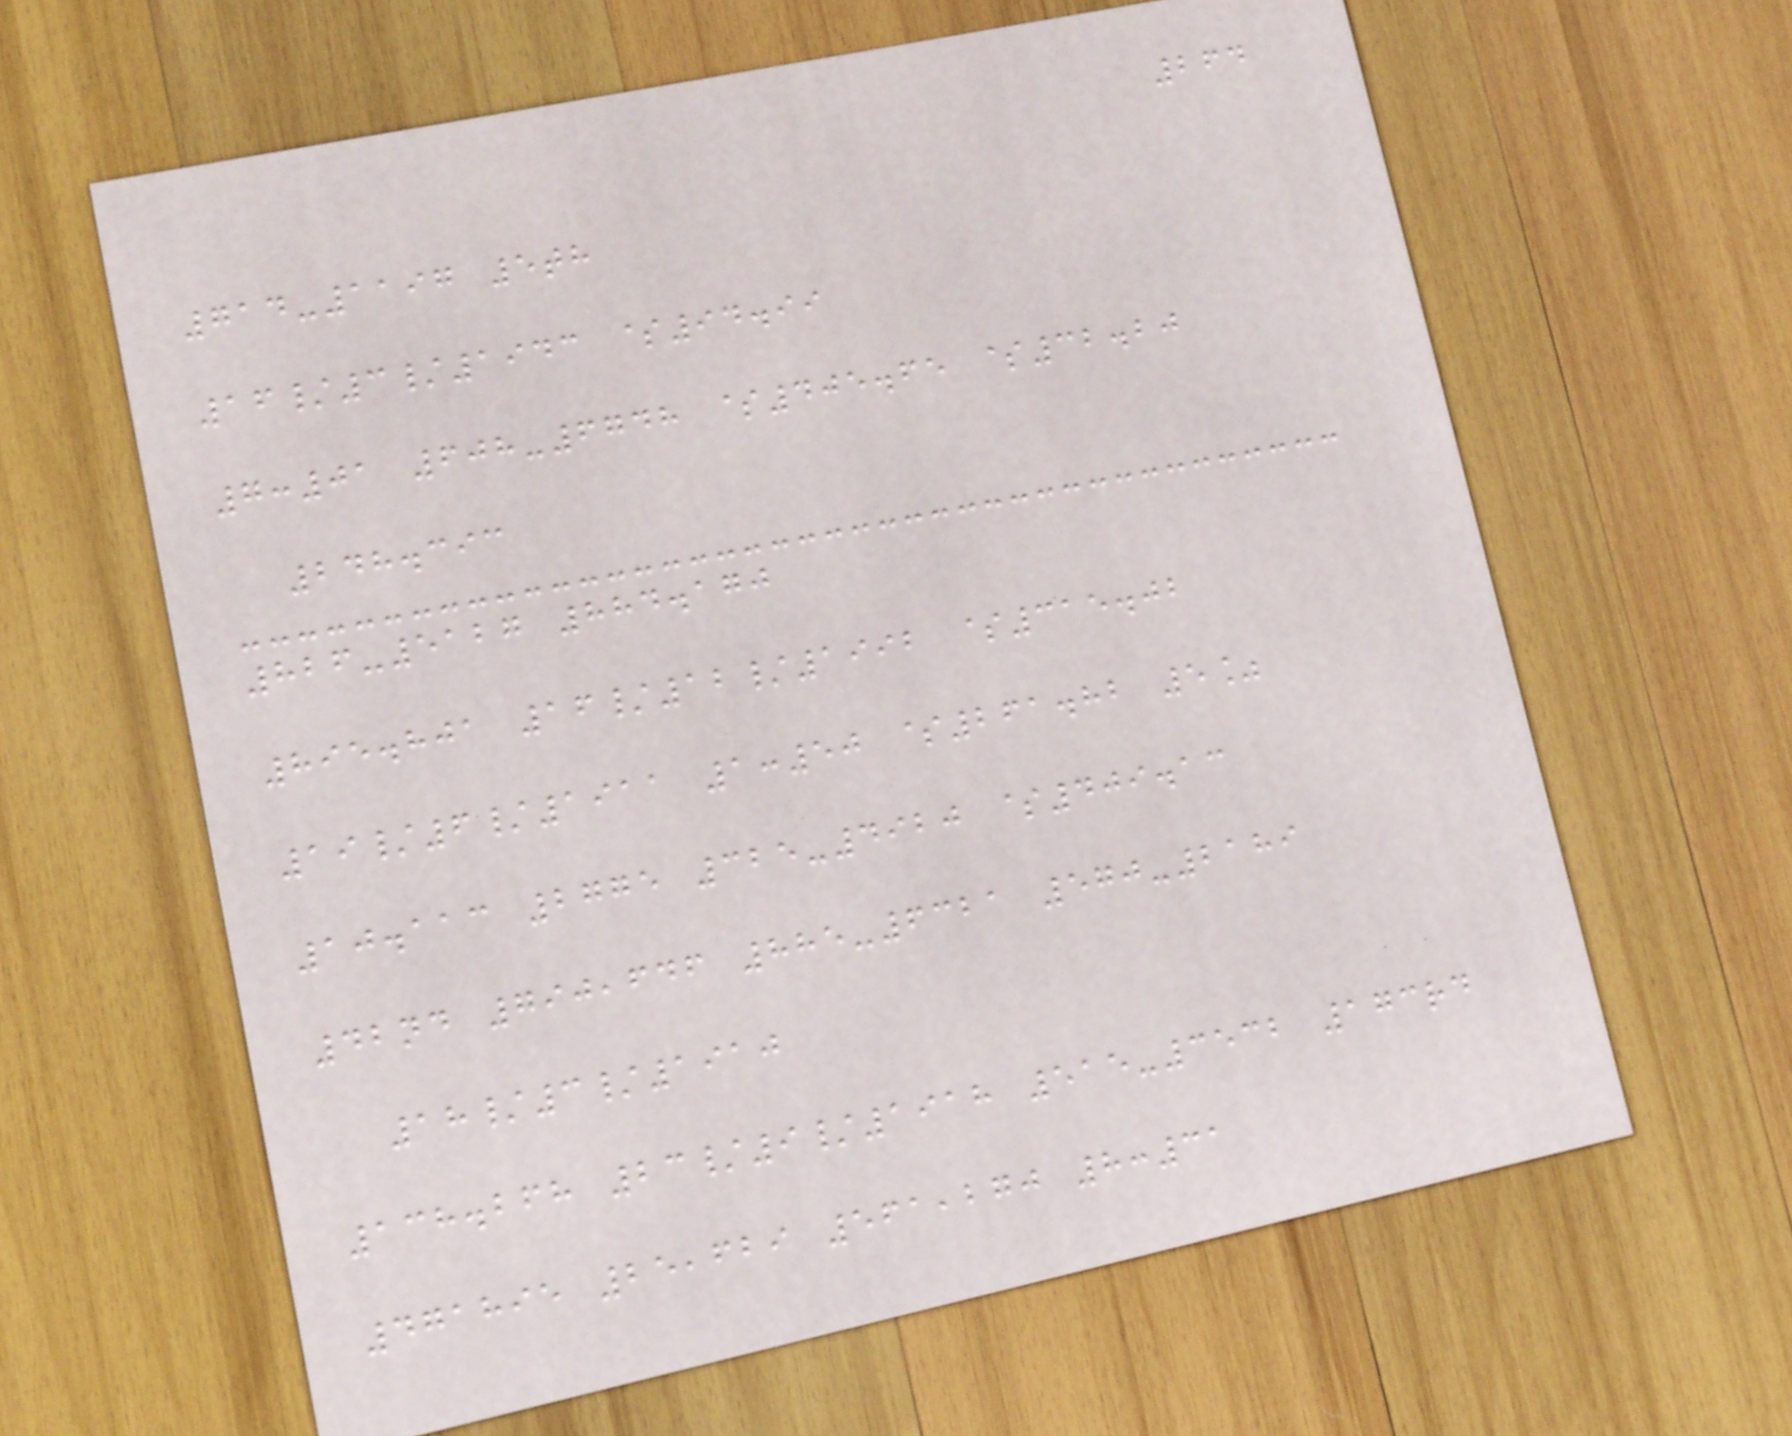264
714-1197 5th
16/3/1943 $94.99
7:01 608-6748 $405.65 $32.20
248.393
826-5127 884.170
895.801 16/12/1992 $315.02
19/6/1911 1:50 $261.82 5%
10.113 2775 325-4920 $409.13
42nd 790,646 885-6321 570-2189
18/3/1910
138.268 23/9/1918 515-3532 173rd
471895 25,629 561,270 8:31
